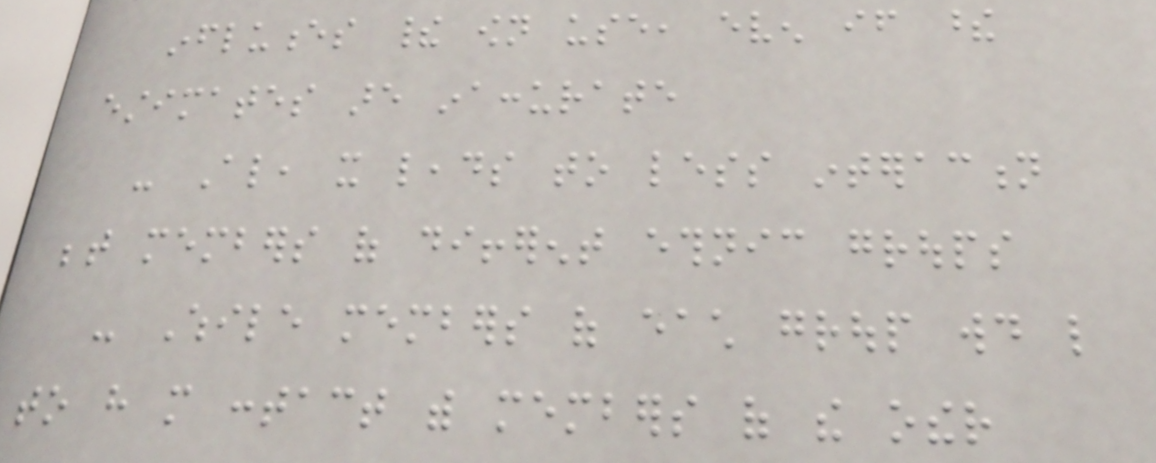influences their own use, even if these
estimates are inaccurate
- Also, it leads to less interaction
between members of different ethnic groups
- While members of each group would like
to have more contact with members of the other
